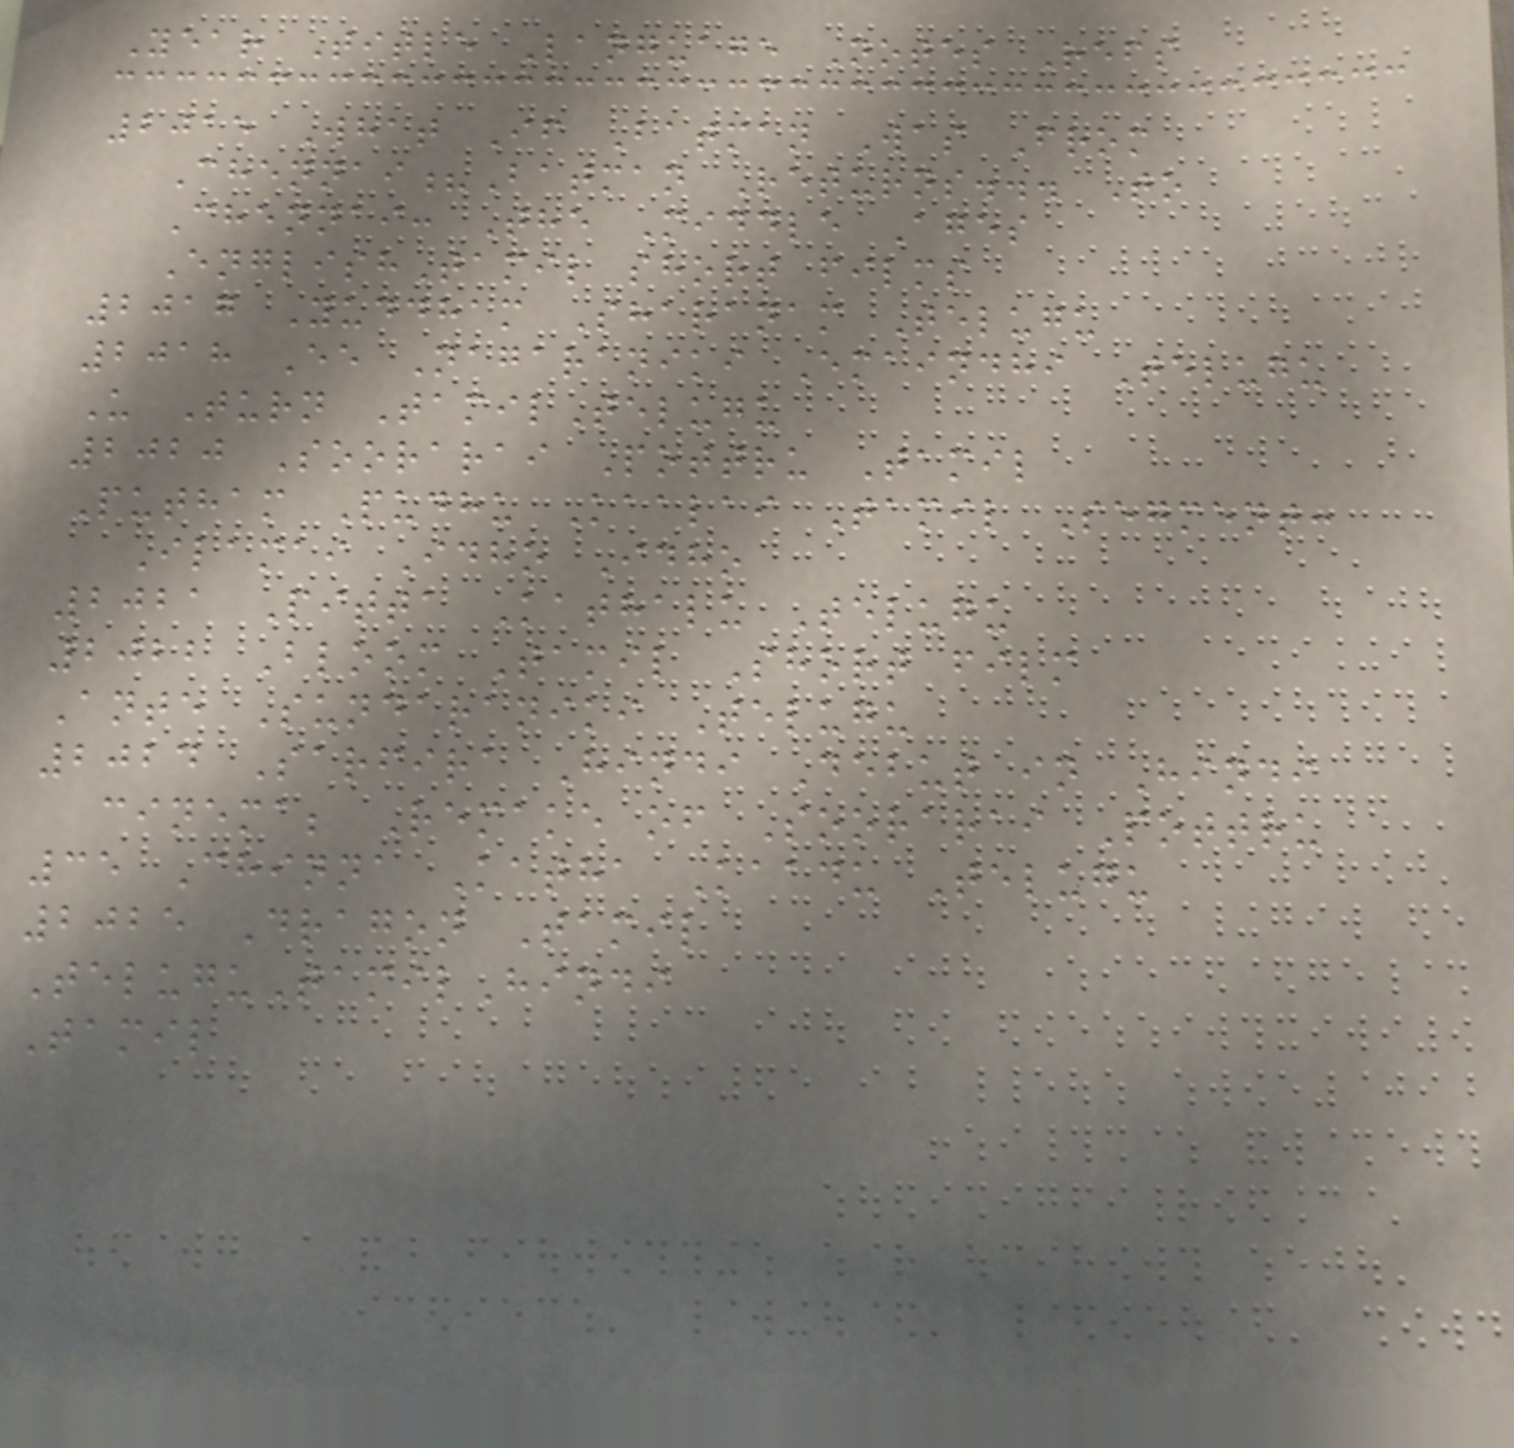Year Title Language Notes Refs
2015 What If Batman Was From
Chennai?Batman Returns... To
Chennai: The Middle Ages
EnglishTamil short films
2017 Yuddham Sharanam Telugu
2018 Ee Nagaraniki Emaindhi Telugu
U Turn TamilTelugu
2020 Soorarai Pottru Tamil
Putham Pudhu Kaalai Tamil Segment:
Ilamai Idho Idho
2021 Pitta Kathalu Telugu
2022 Bloom Tamil Short film
Ante Sundaraniki Telugu
2024 Sarfira Hindi Debut in Hindi
cinema; Remake of Soorarai Pottru
35 Chinna Katha Kaadu Telugu
2025 Dragon Tamil
TeluguTamilHindi
Tamil
